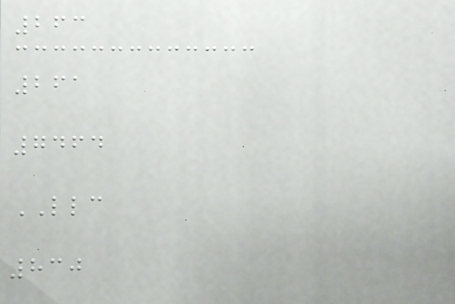263
261
7464
LLC
830
